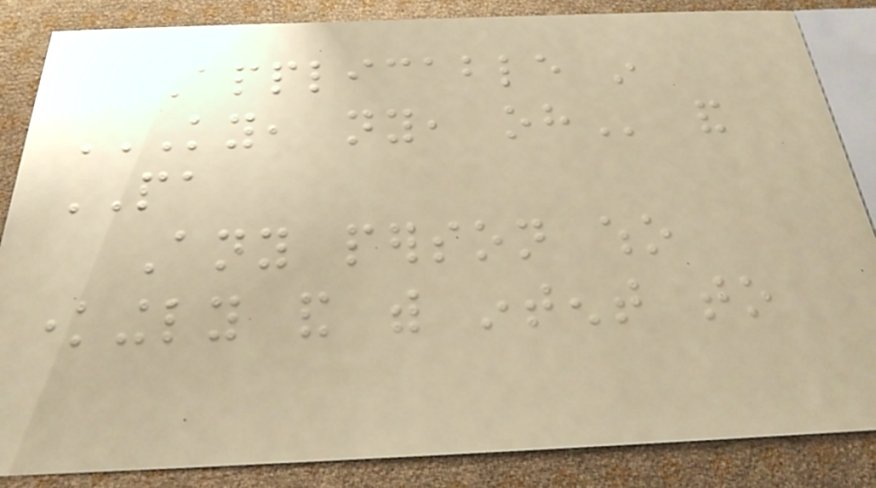Applicable in
KY, NY, OH and
PA
Any person who
knowingly and with intent to
